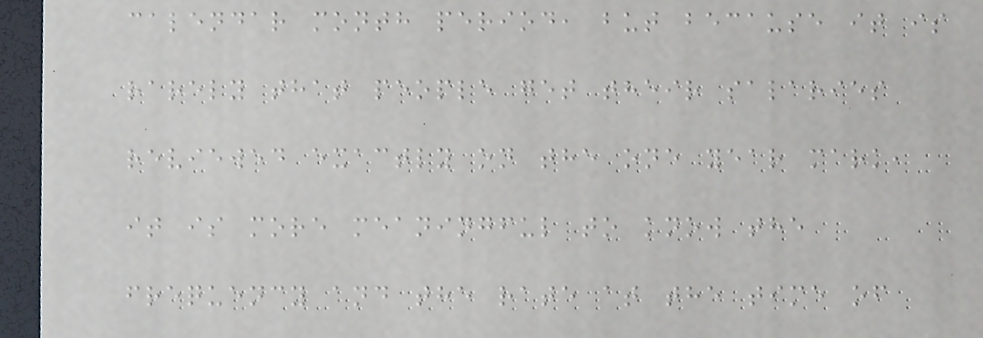calendar month period, but because it is
rarely that people get their salaries
reviewed exactly on the one year mark,
it is more meaningful to know the
frequency and the rate at the time of
